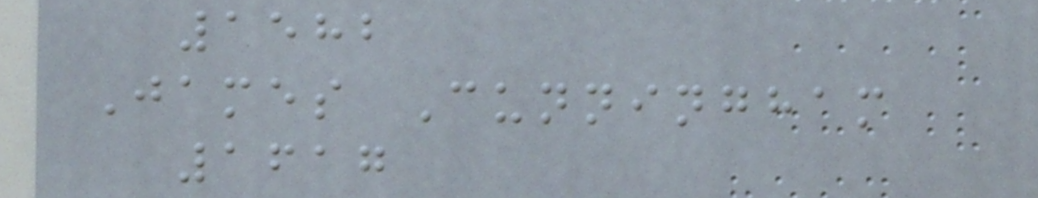1582
James Cunningham
1617
